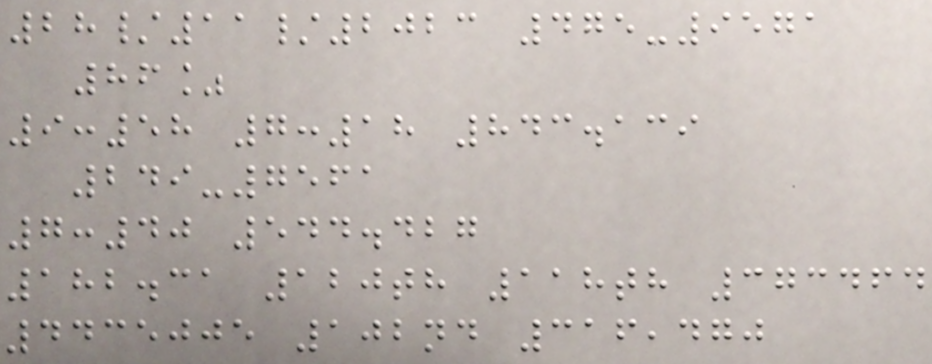28/11/2023 475-9571
86%
9:58 7:18 843.139
249-7561
7:40 544.427
182.31 120th 118th 373464
4435005 102nd 316,470
